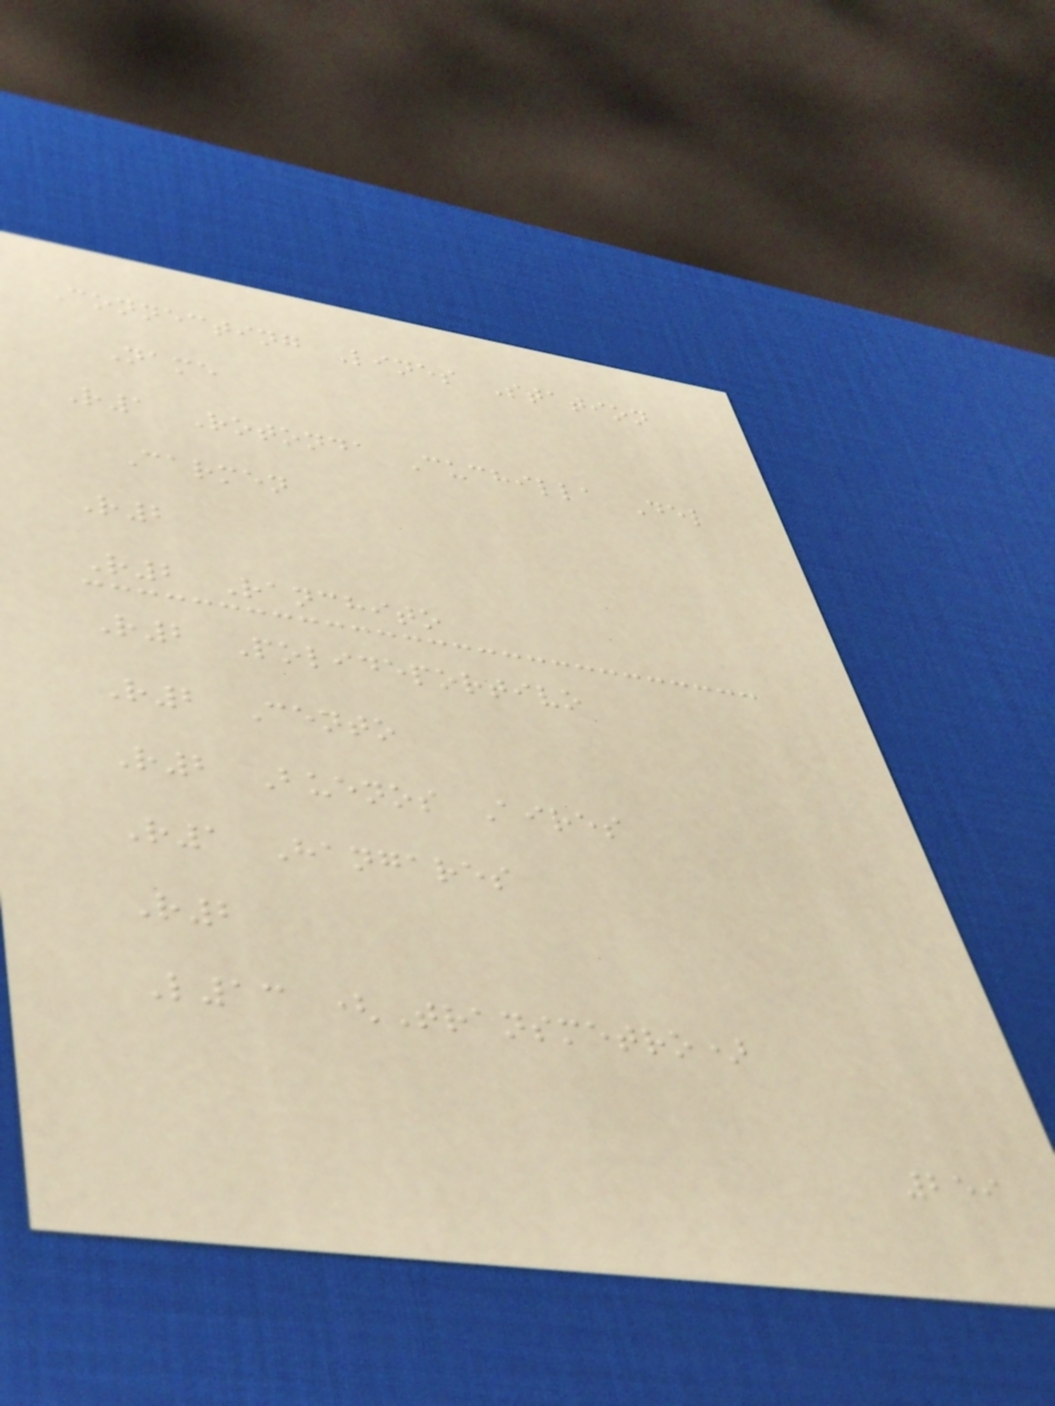Connecting Lines Station
Name
R1 Rotonda Cuchilla Del
Carmen
R2
R2 Ranchito
R2 Polideportivo
R2 Cento
R2 Buenos Aires
R1 Hangares
R2
L13 (Transmetro)
259
